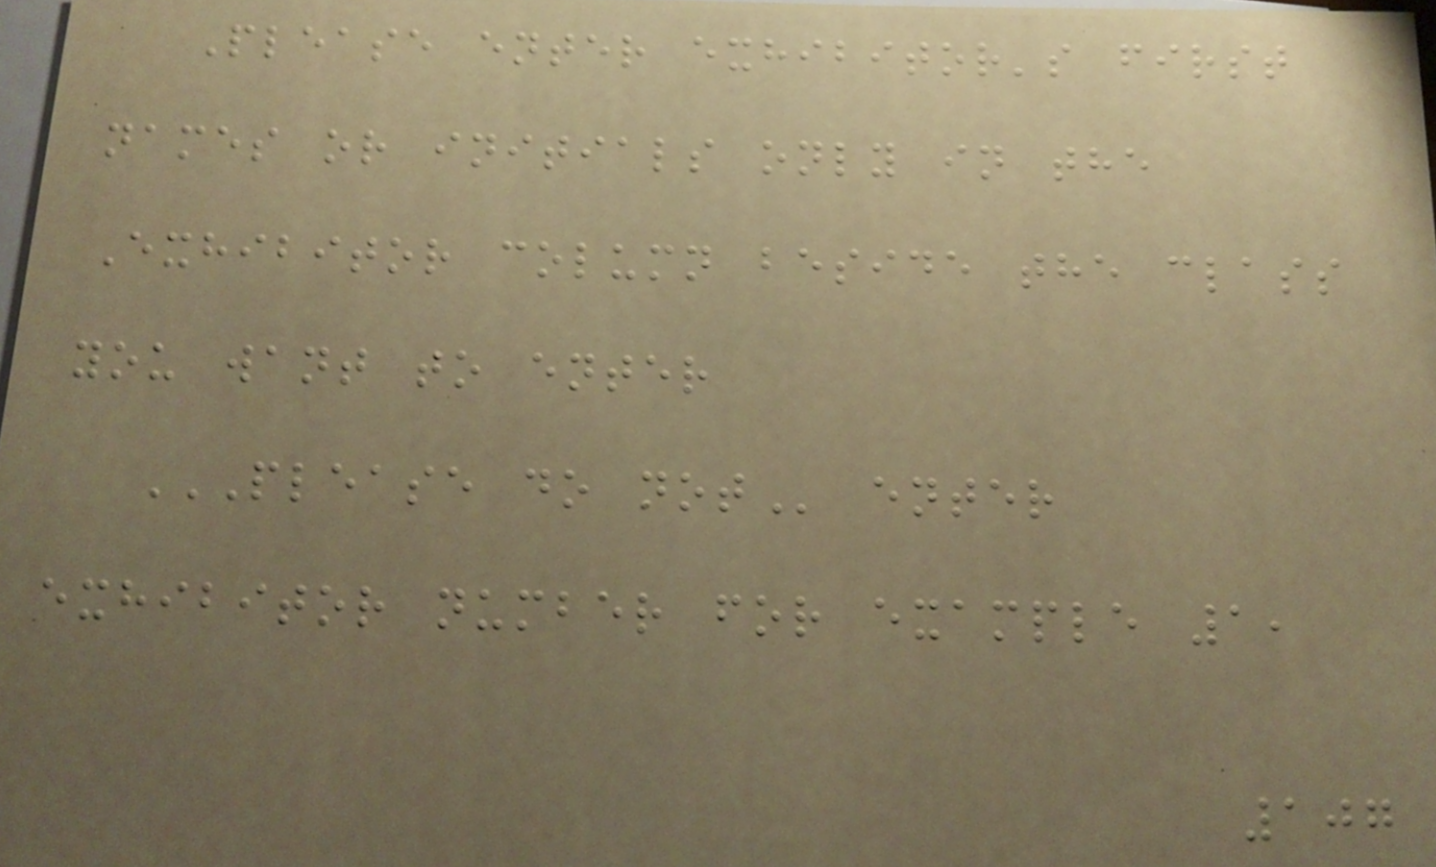Please enter exhibitor's first
names or initials only in the
Exhibitor column beside the class
you want to enter
PLEASE DO NOT enter
exhibitor number for example 1,
107
